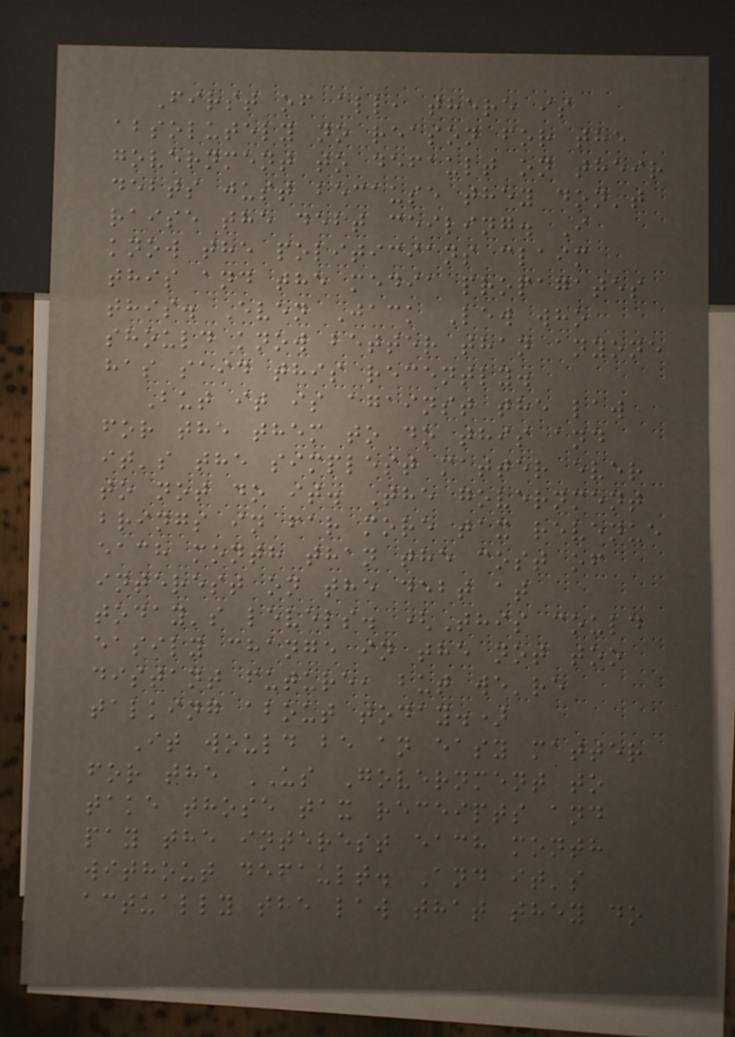First of all, there is
absolutely no reason for the
government to default on their
debts just because they don't
raise the debt ceiling. I
know the politicians claim
this and the media propagates
this. Even Jack Lew who
should know better than anyone
has said this recently.
But it is against the law
for the them to do this and
it's the simplest matter ever
to not do it. The government
brings in far more tax revenue
each month than the cost of
interest on the debt at
today's levels. (This could
easily change in the not too
distant future, but we're
talking about today.)
It would be an easy matter
for the US Government to
take those tax receipts and
pay the interest each month
without default. And it's
actually the law that they do
